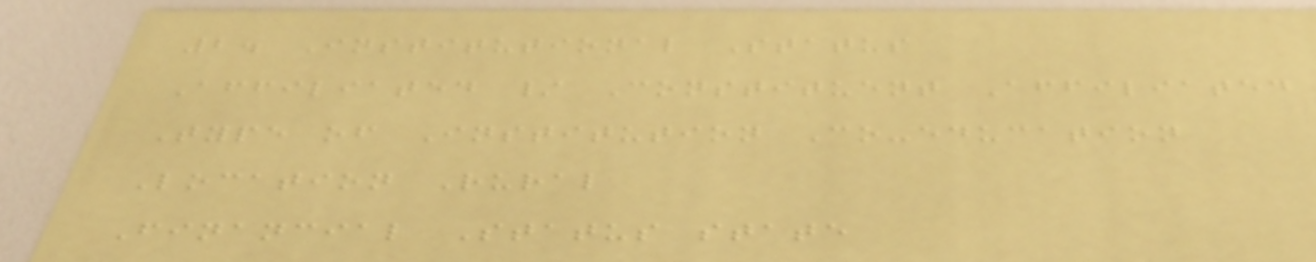2. Institutional Status
Affiliated / Constituent Affiliated
Type of Institution Co-education
Location Rural
Financial Status state
